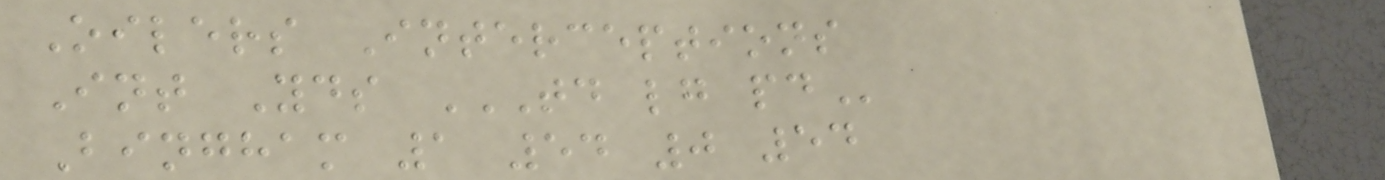Oilers Interceptions
Int Yds TD LG PD
Bingham 1 54 0 54
